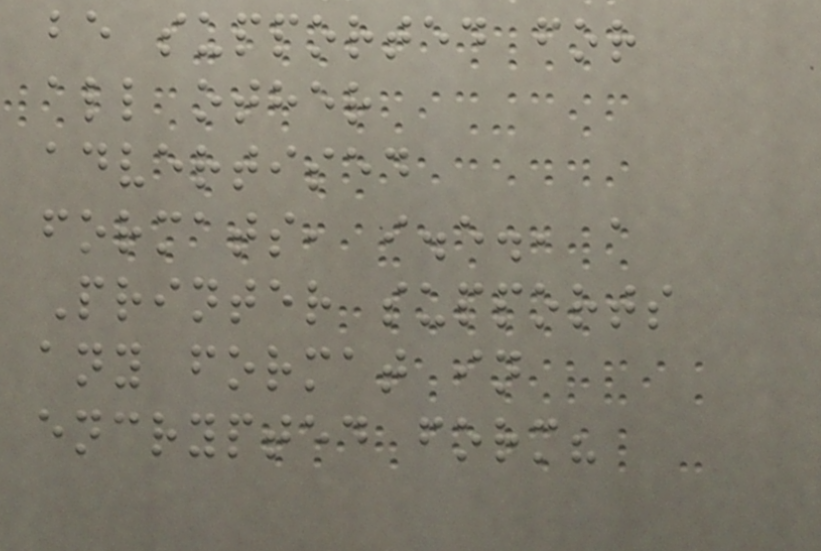be supported for
all other
advertised
formats, i.e., a
Printer supports
any format in
encrypted form?
